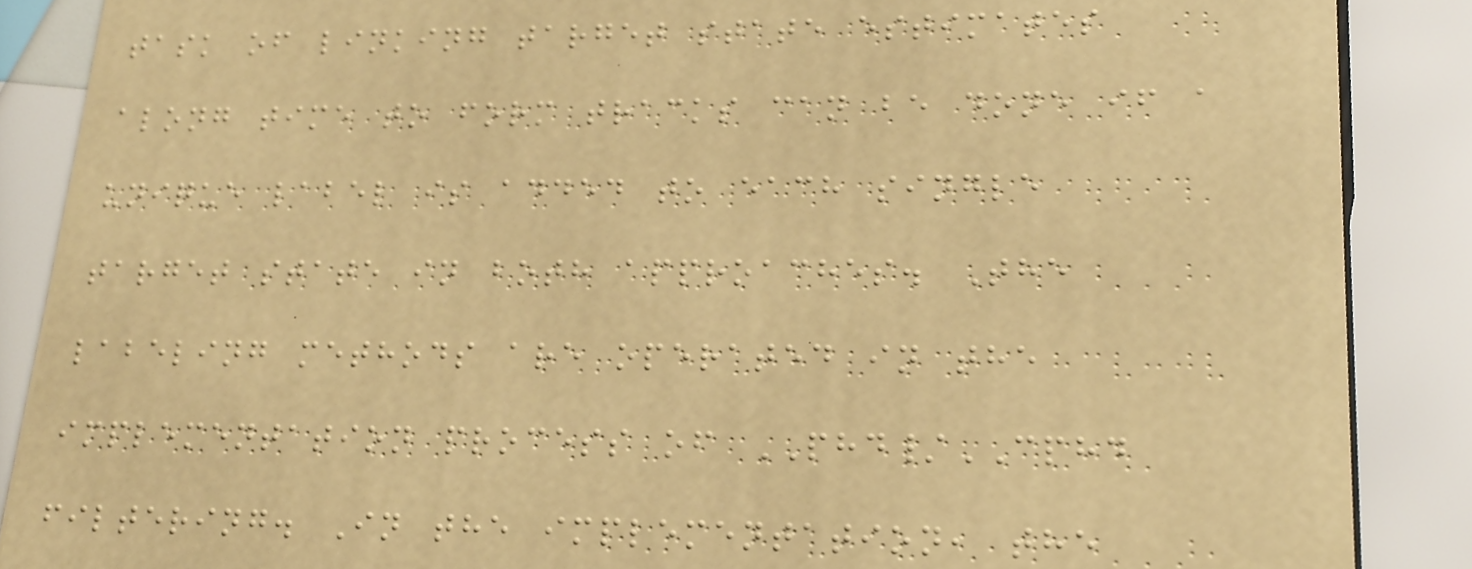task of linking target state estimates
along time to form tracks can be done if a
unique label is added to each single
target state in both approaches. The
labeling methods are operated in the
implementation process of PHD/CPHD
filtering. In the implementation, the
